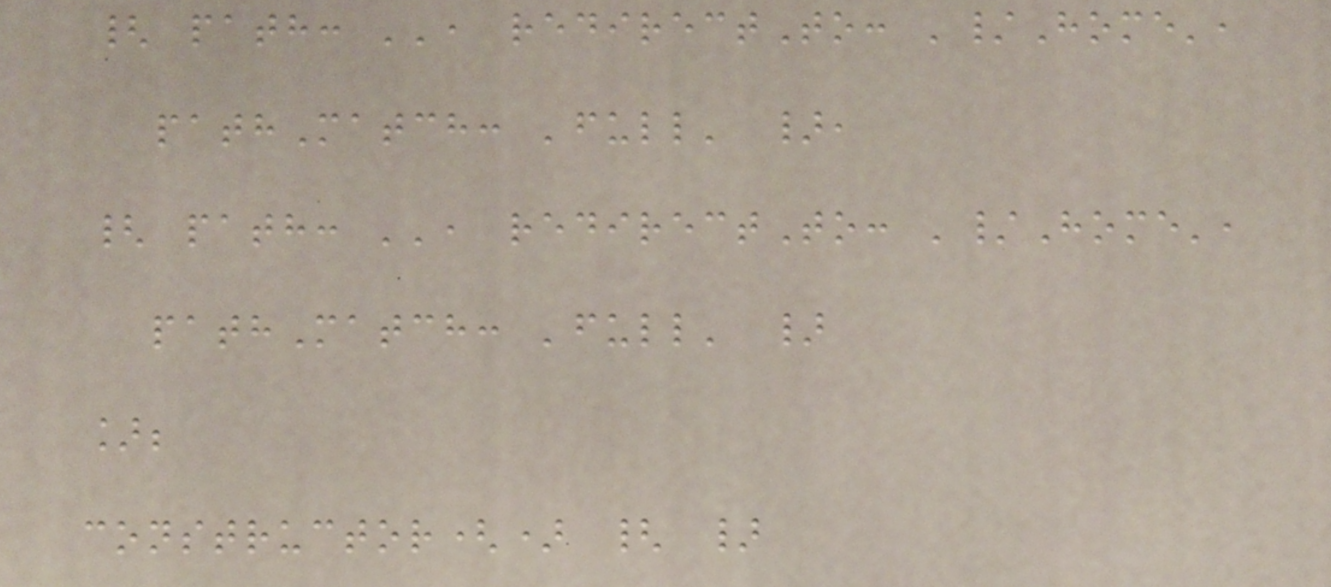{ path: '', redirectTo: '/Home',
pathMatch: 'full' },
{ path: '', redirectTo: '/Home',
pathMatch: 'full' }
];
constructor() { }
